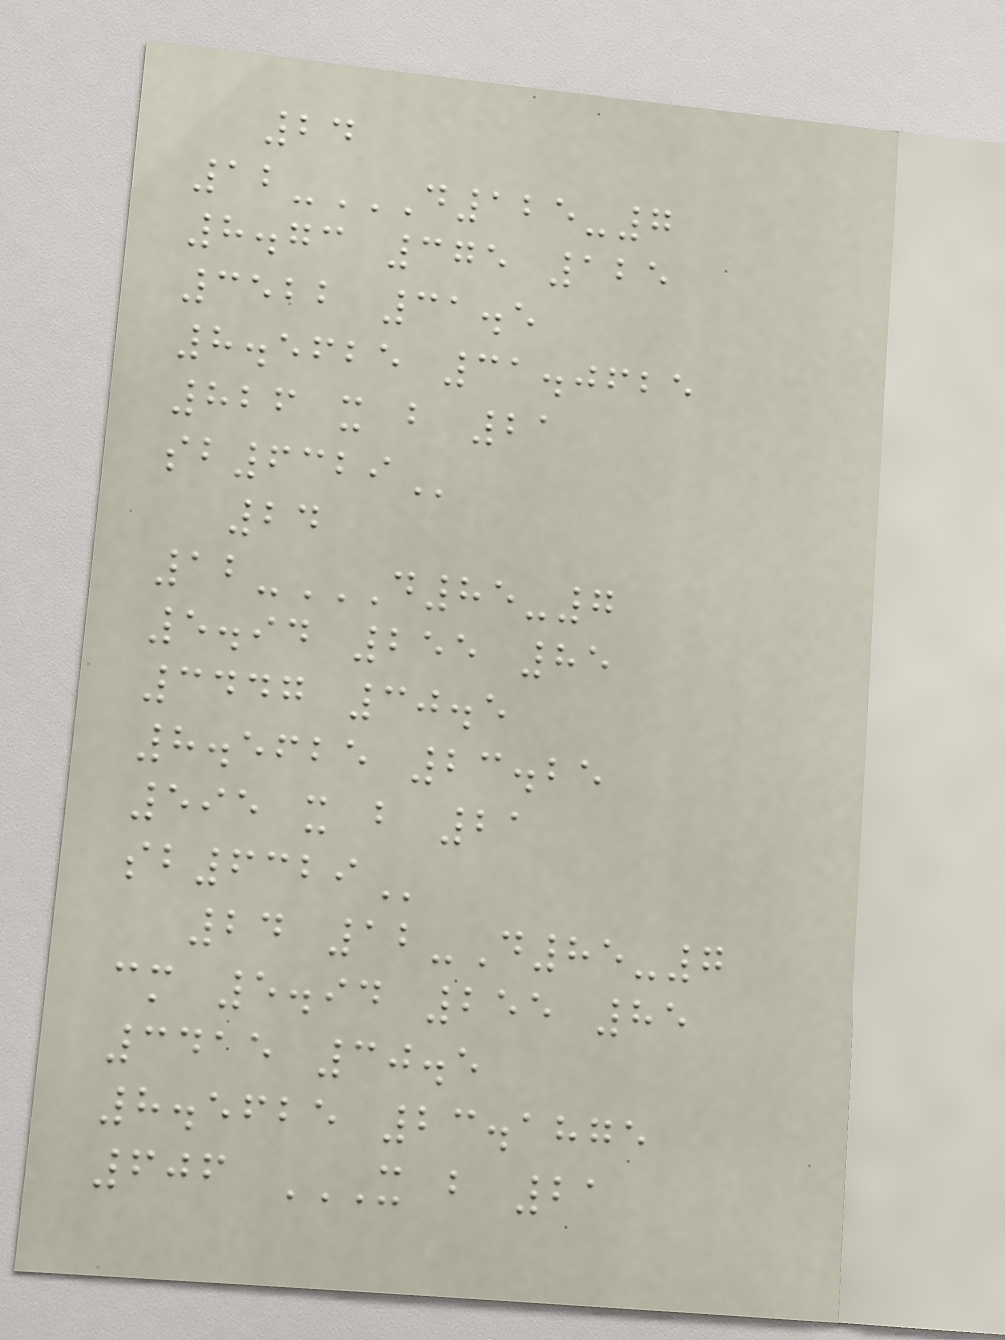24
12-D125-7
8.73 375 125
3522 31.5
8.5625 31.0625
826 X B 21
SB6329
24
12-D85-7
5.94 255 85
3447 30.5
8.5625 23.25
595 X B 21
SB6329
24 12-D85-7
cm 5.94 255 85
3415 30.5
8.5625 23.1875
606 X B 21
